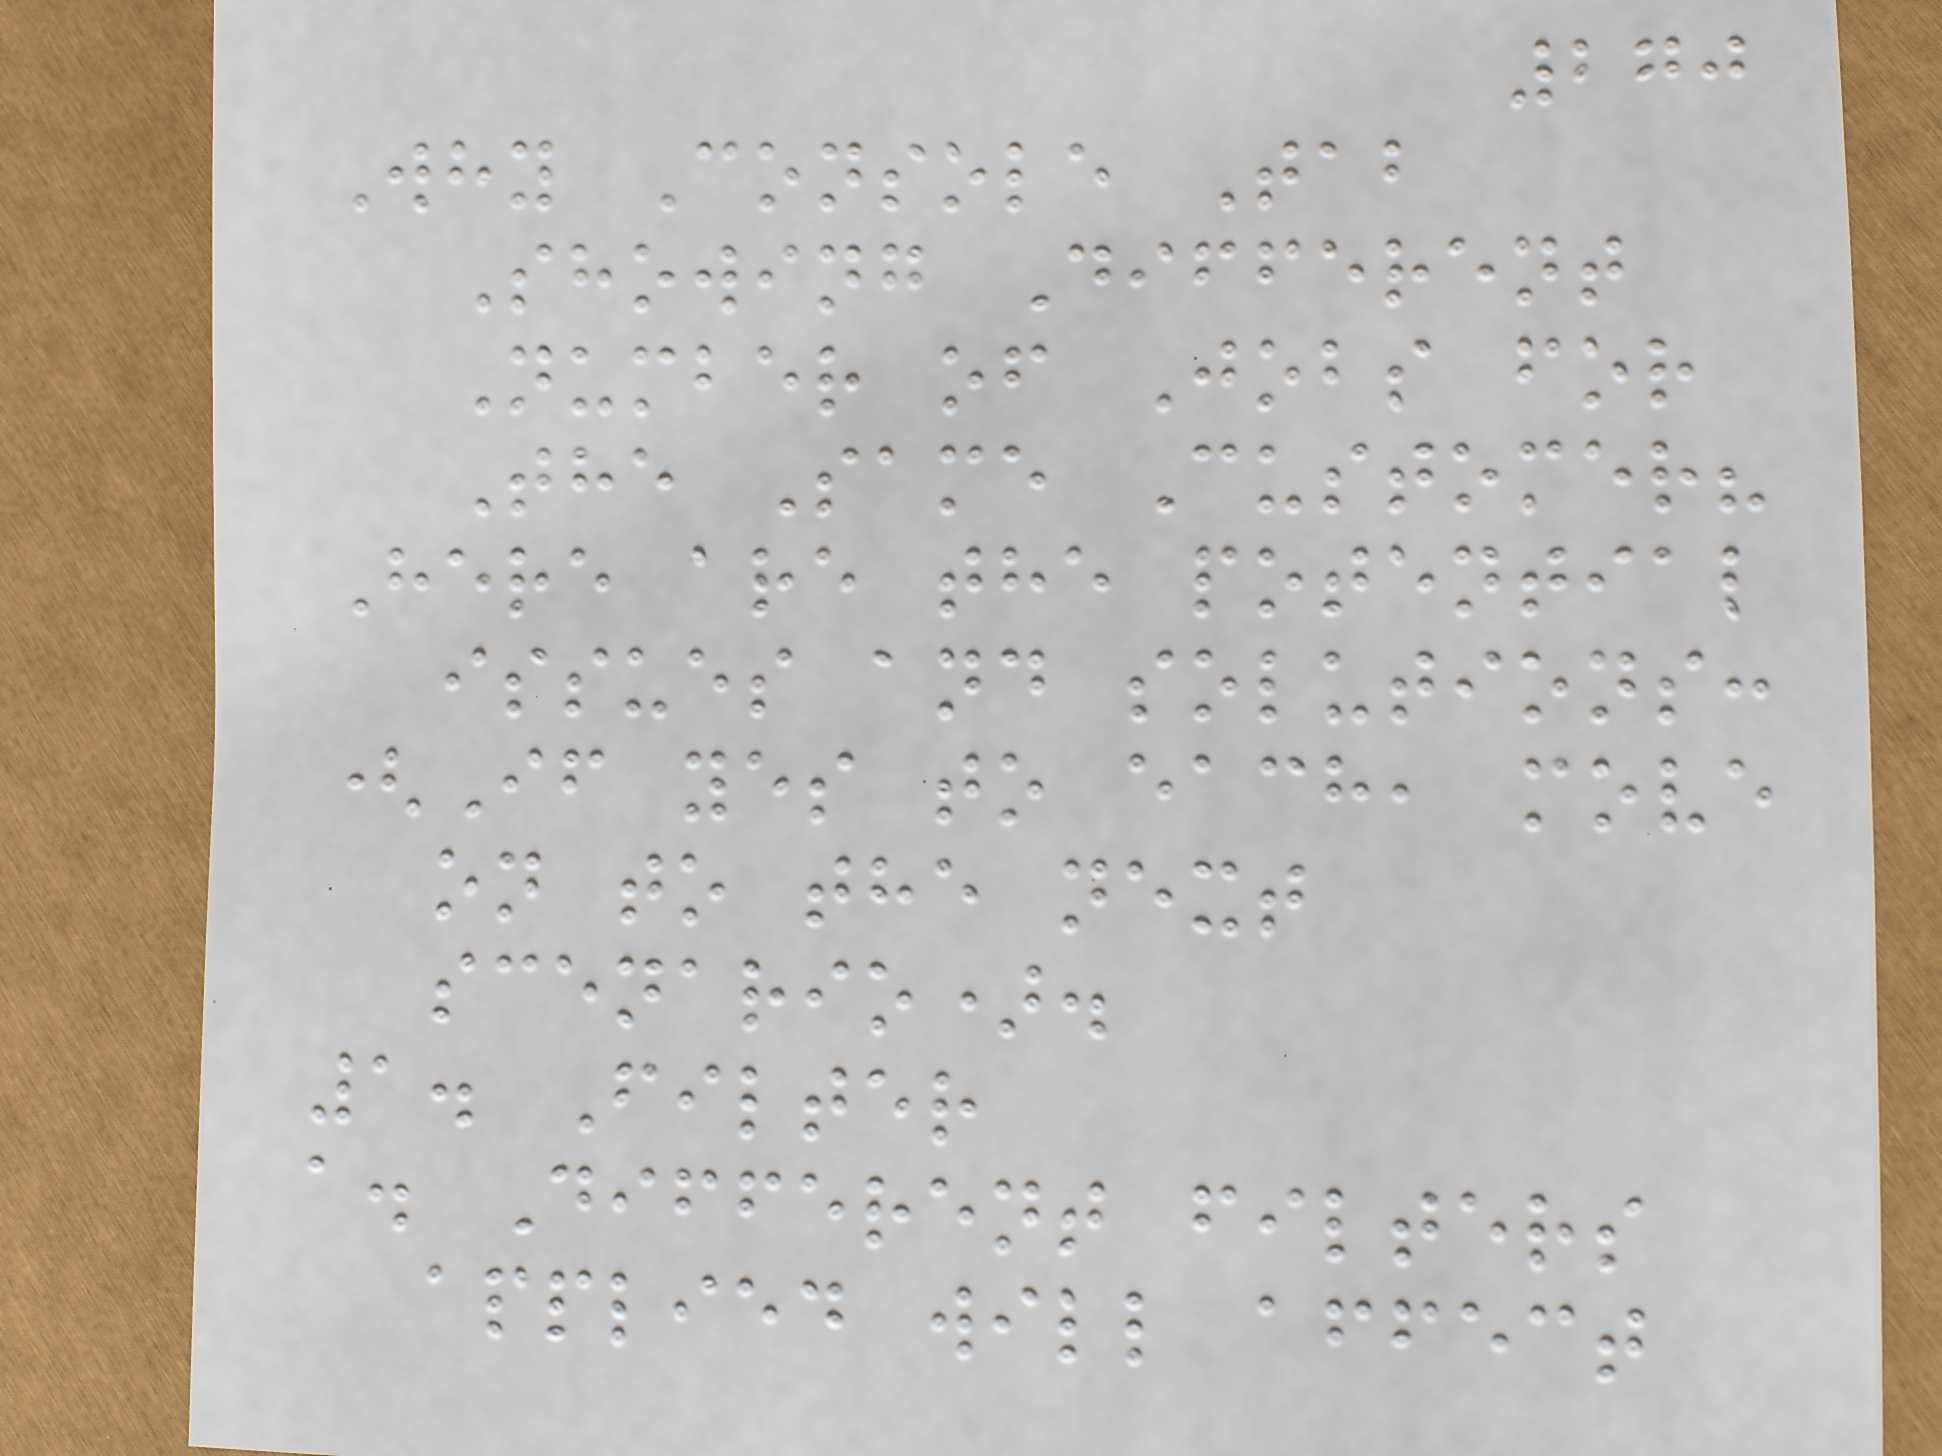270
Why Console Tab
Showing Different
Number of Jobs for
The Same Customer?
Here are the potential
issues and solutions:
(If yes to each, move
on to the next
scenario).
1. Filter
a. Different filters
applied will affect
